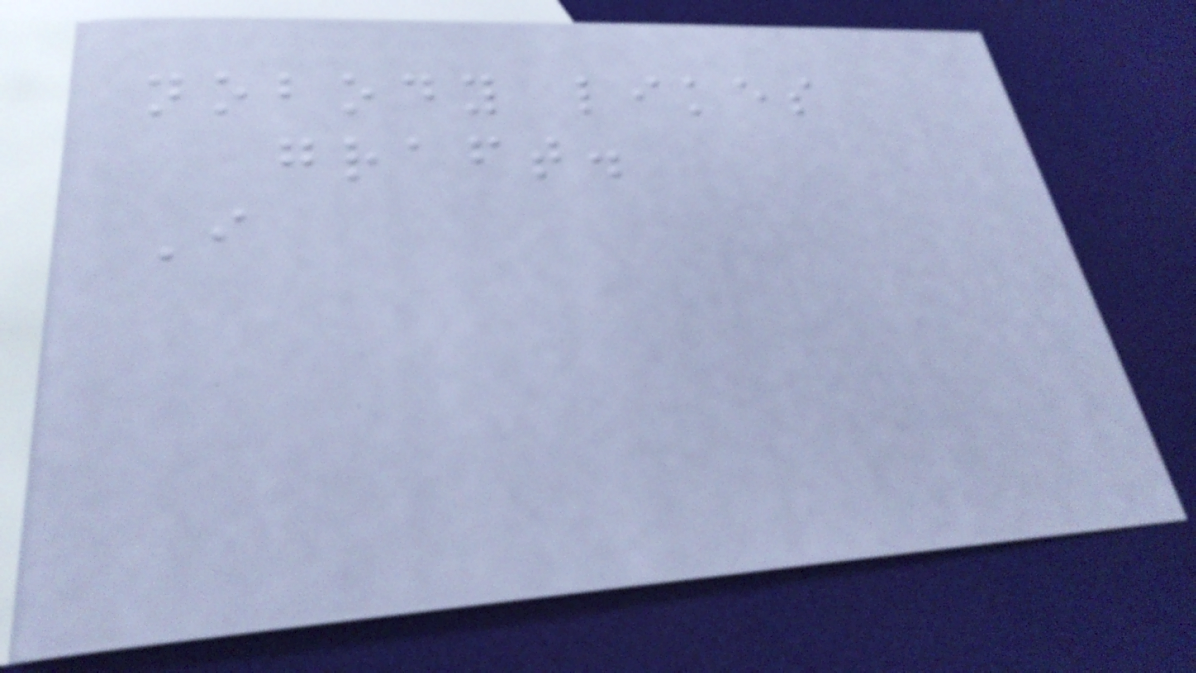nobody likes
graft.
I
